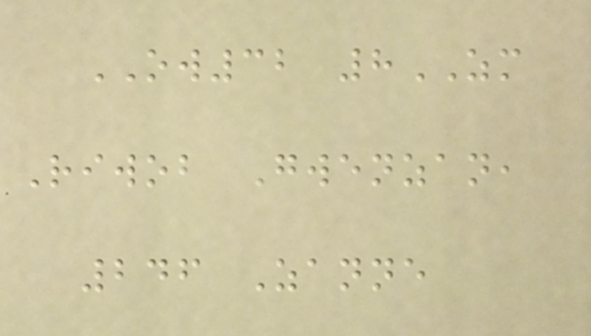OW32 8ZM
Riwob Gwenzan,
246 Zanne
